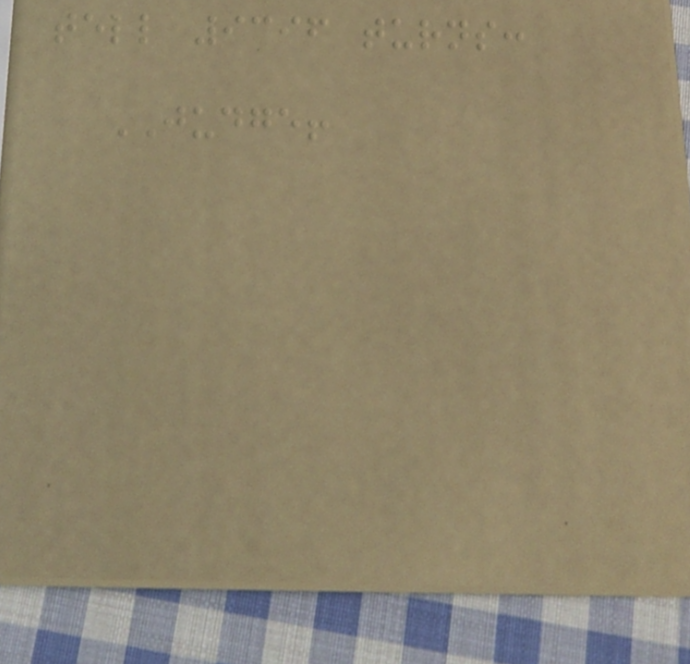tell 9396 turns:
JUDGE!
